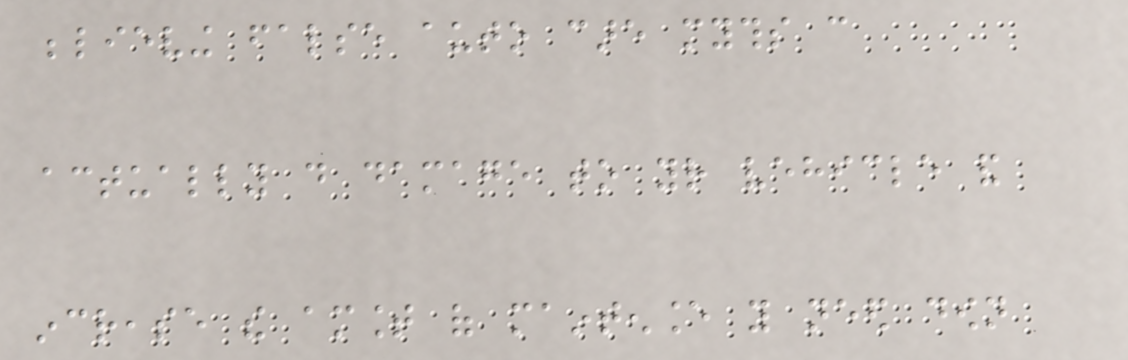believing false auto care myths can
actually do damage to your vehicle and
increase the amount of maintenance you need down
